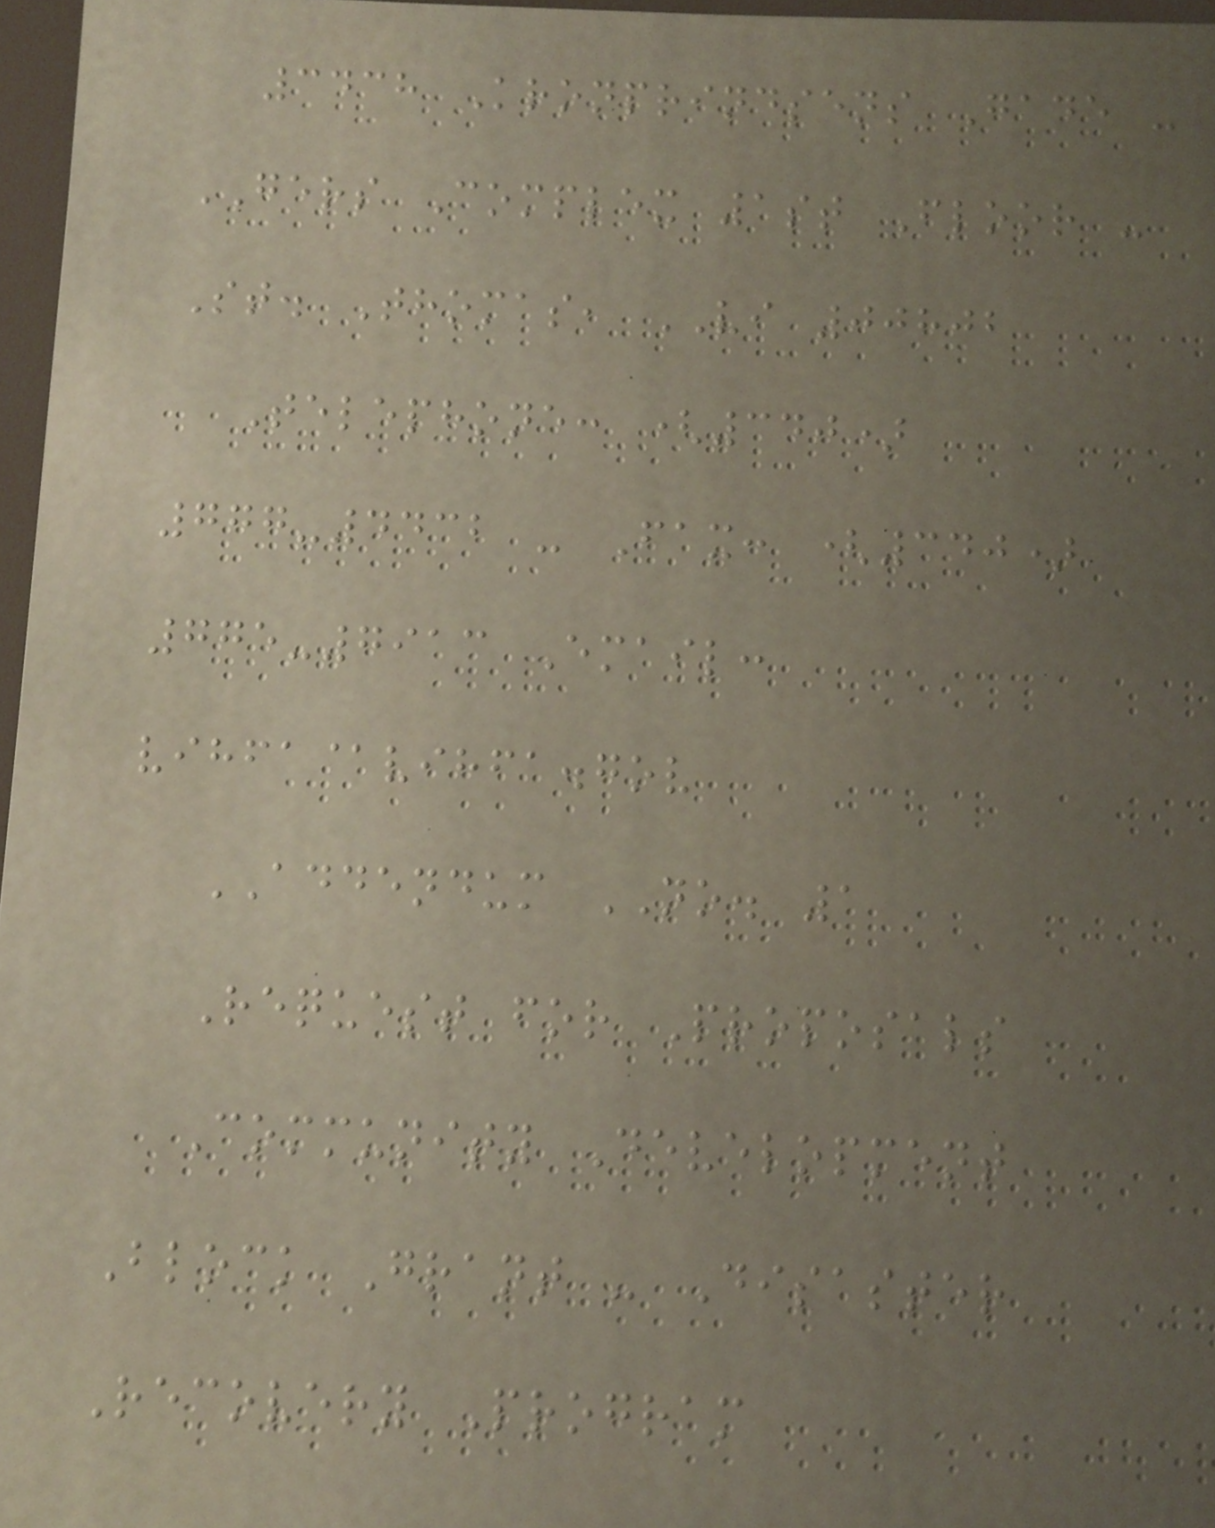3438 Kronprindsens Gade -
GERS Complex 1st Floor -
St. Thomas, VI 00802
Telephone: (340)
777-4432 - Fax: (340)
775-7913 Email:
vihfa@vihfa.gov
ADDENDUM NO. 1
Request for Proposals
Community Development
Block Grant - Disaster
Recovery Program
